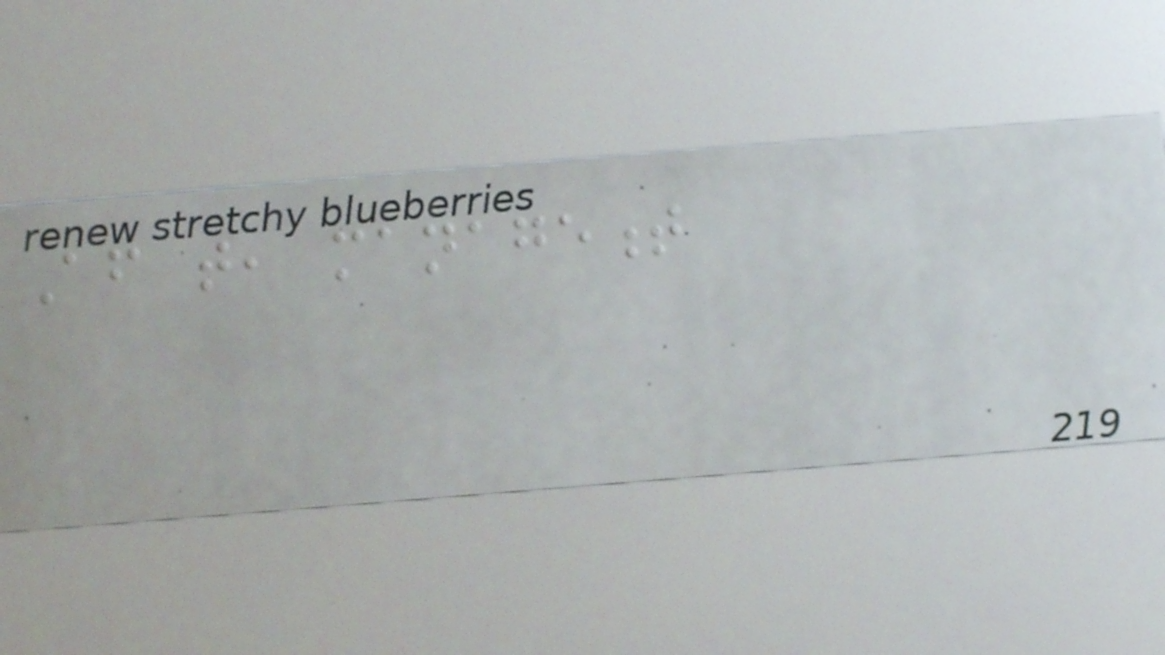After that, management
